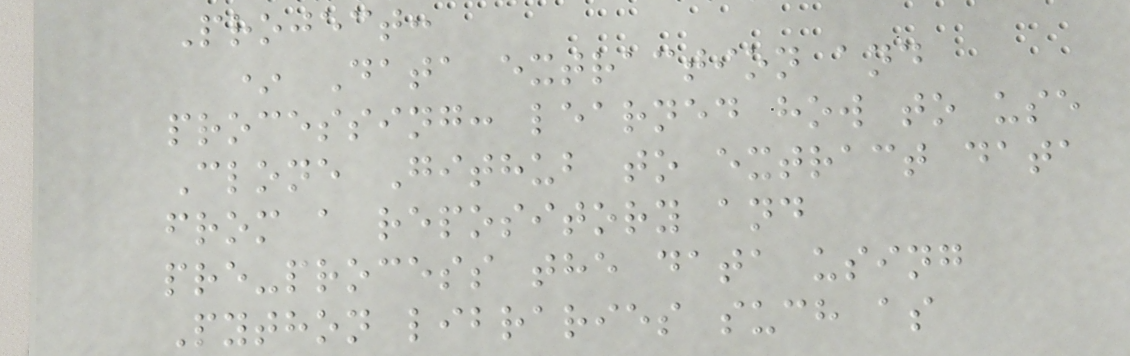Project:
* Data extraction and
processing: learned how to use
Clone Github to extract data
from a repository and
pre-process the data using
Python libraries such as
